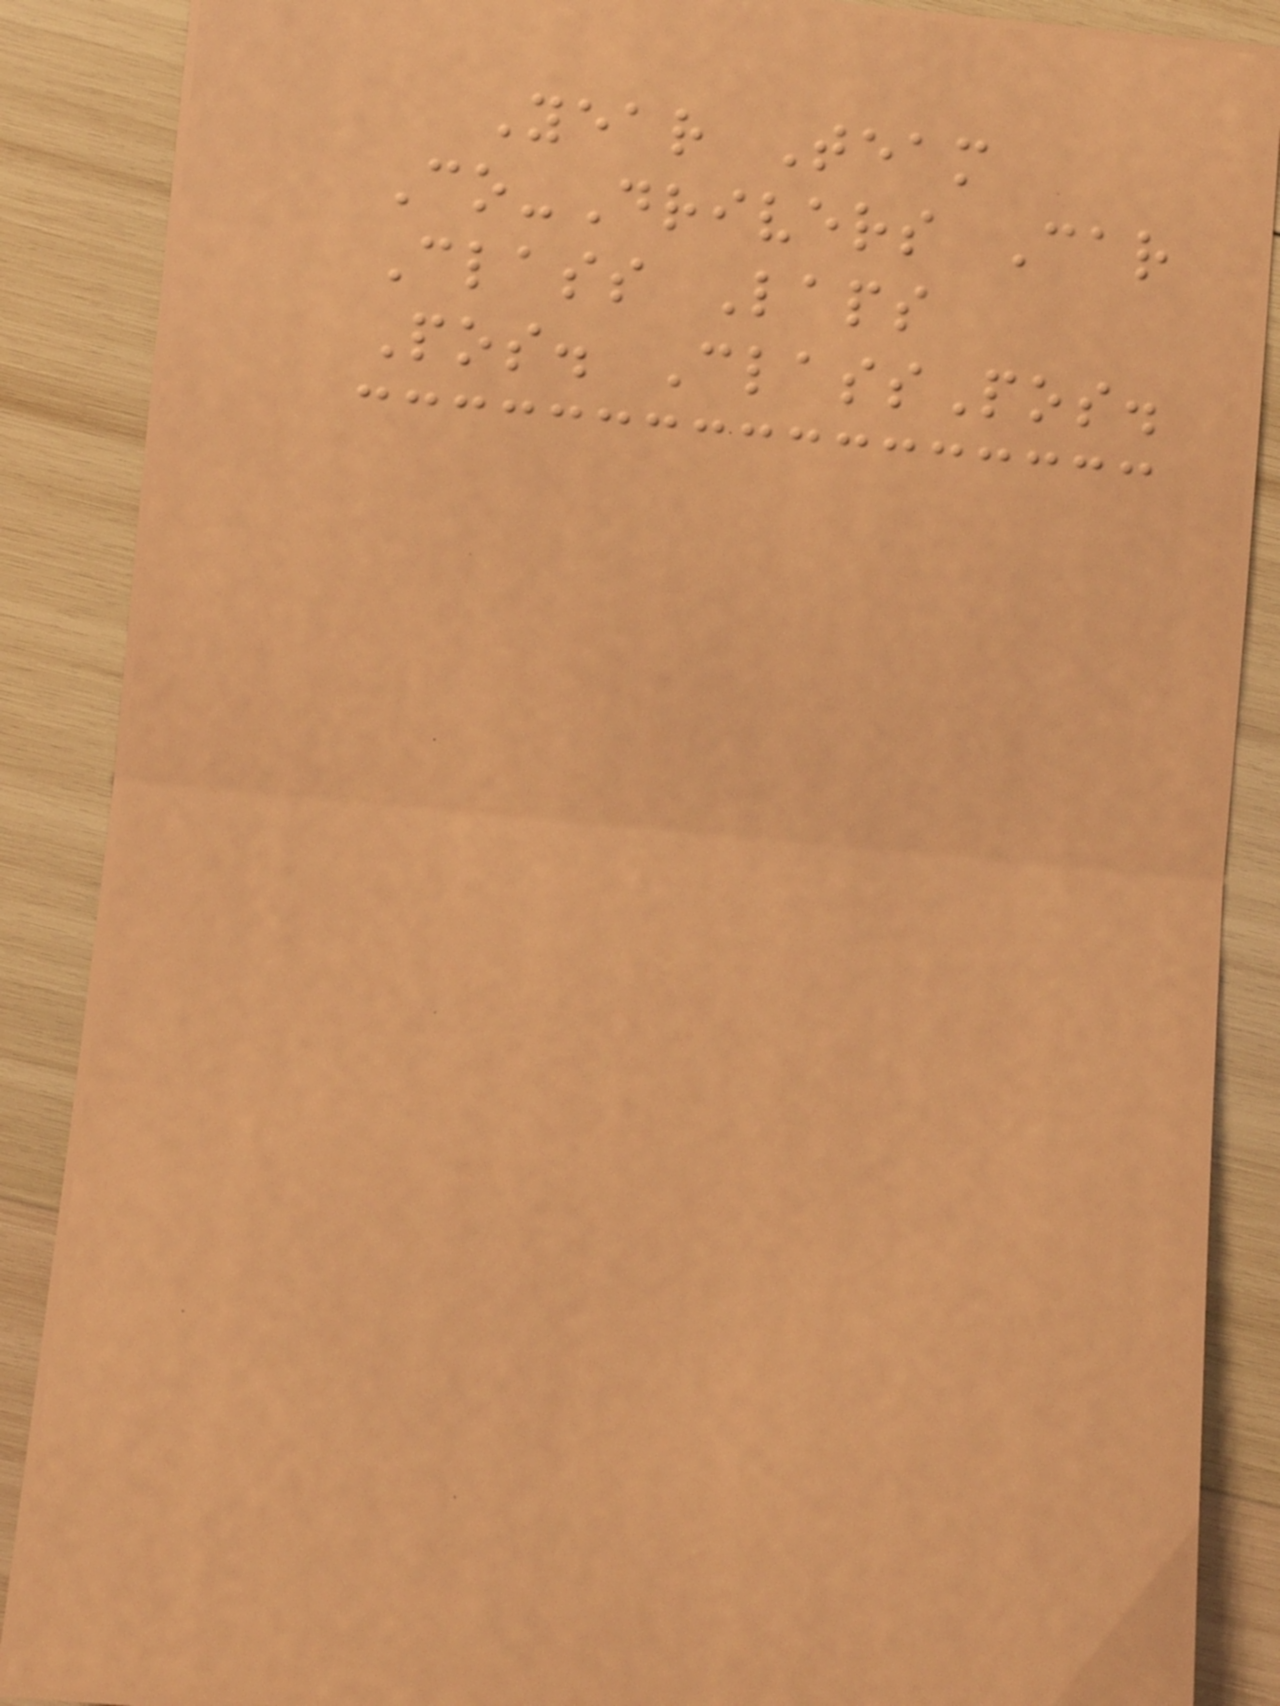Year Team
Co-Drivers Car
Class Laps
Pos. ClassPos.
